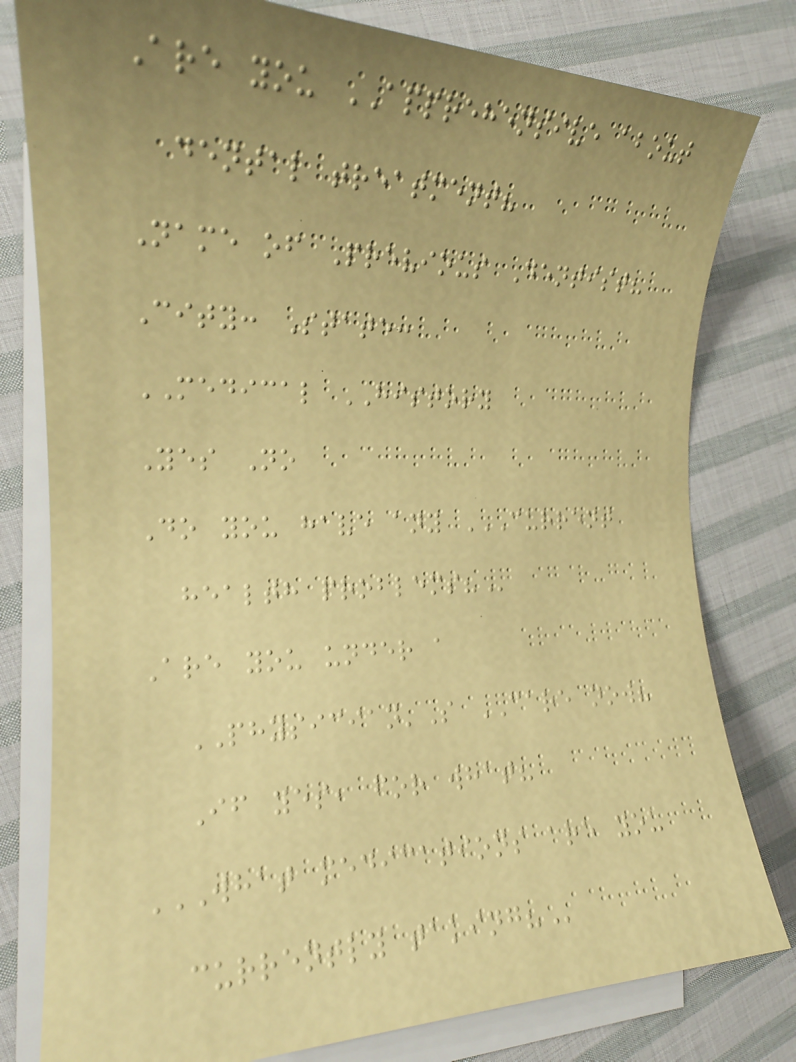Are you APPREHENSIVE about
dental treatment?
Name of Previous Dentist?
City: State:
MEDICAL HISTORY
Yes No
Do you have any CURRENT
HEALTH PROBLEMS?
Are you under a
PHYSICIAN'S CARE now?
If yes, for what?
WHAT MEDICATIONS ARE YOU
CURRENTLY TAKING?
